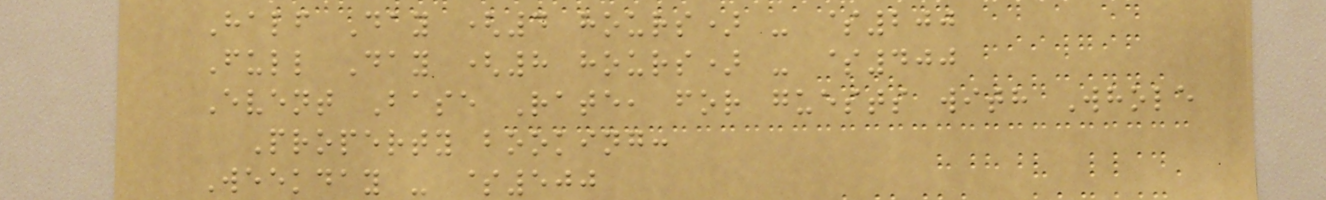Half Day (4 hours) - $200
Full Day (8 hours) - $400
Event Base Rate, for guests with Whole
Property booking:
Weekday - $500
